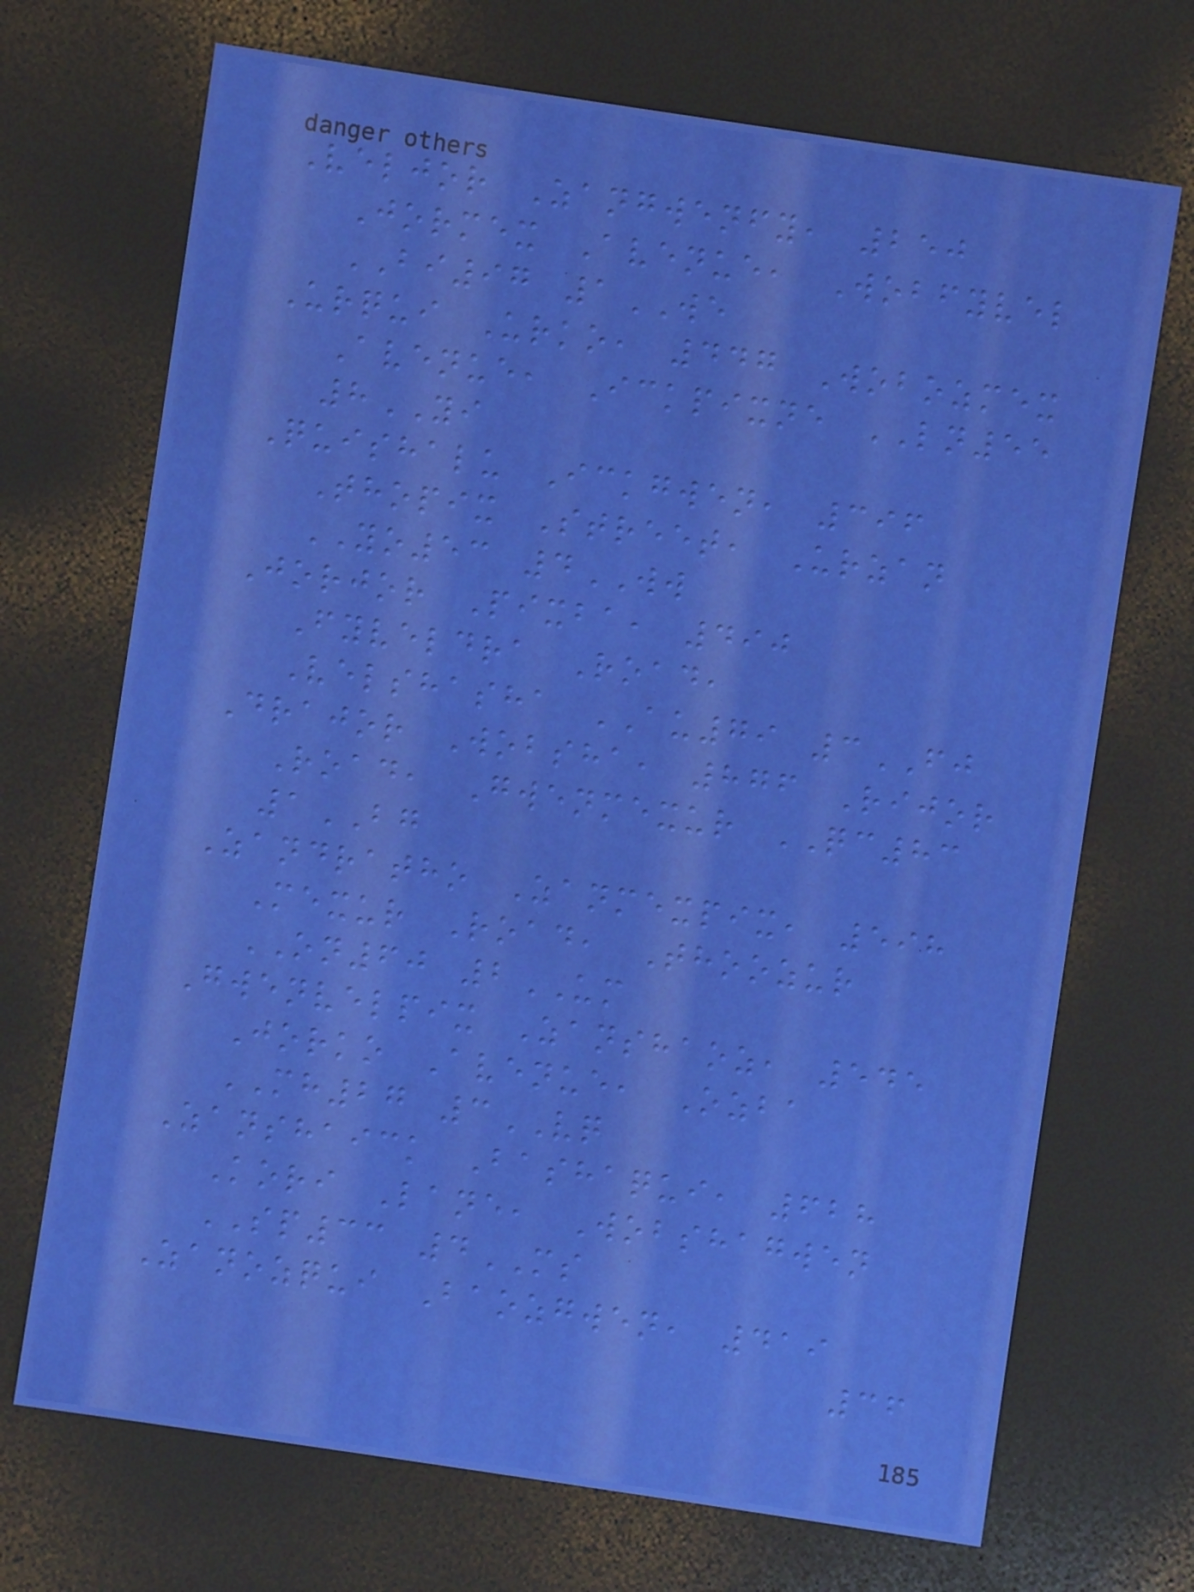Veljor Zangwenfy, 250
Jormex Avenue, Wobfyvel
BI97 1WE
Urqui Urko, 447 Wobozmex
Avenue, Ickpixne LN55
8YI
Quishalu Ickgwen, 396
Thopix Street, Urzan
YO53 4WW
Jorjor Pixba, 490
Fyveldra Road,
Velshasha AU79 3FJ
Drajor Wobsha, 876 Rijor
Road, Gwenmexur QC83
1BG
Zandratho Zanmexpix, 598
Mexur Road, Thoozur
ON60 2UM
Gwenvelpix Zanshaoz, 545
Jorko Avenue, Ozba
MH27 3VQ
Zanshaick Bashaqui, 628
Kori Lane, Wobshagwen
SP33 4MS
Zanozqui Baozgwen, 419
36
